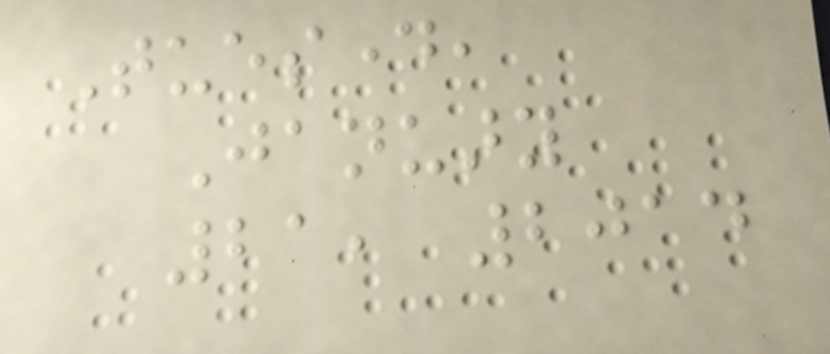Tuesday,
January
21, 2014
